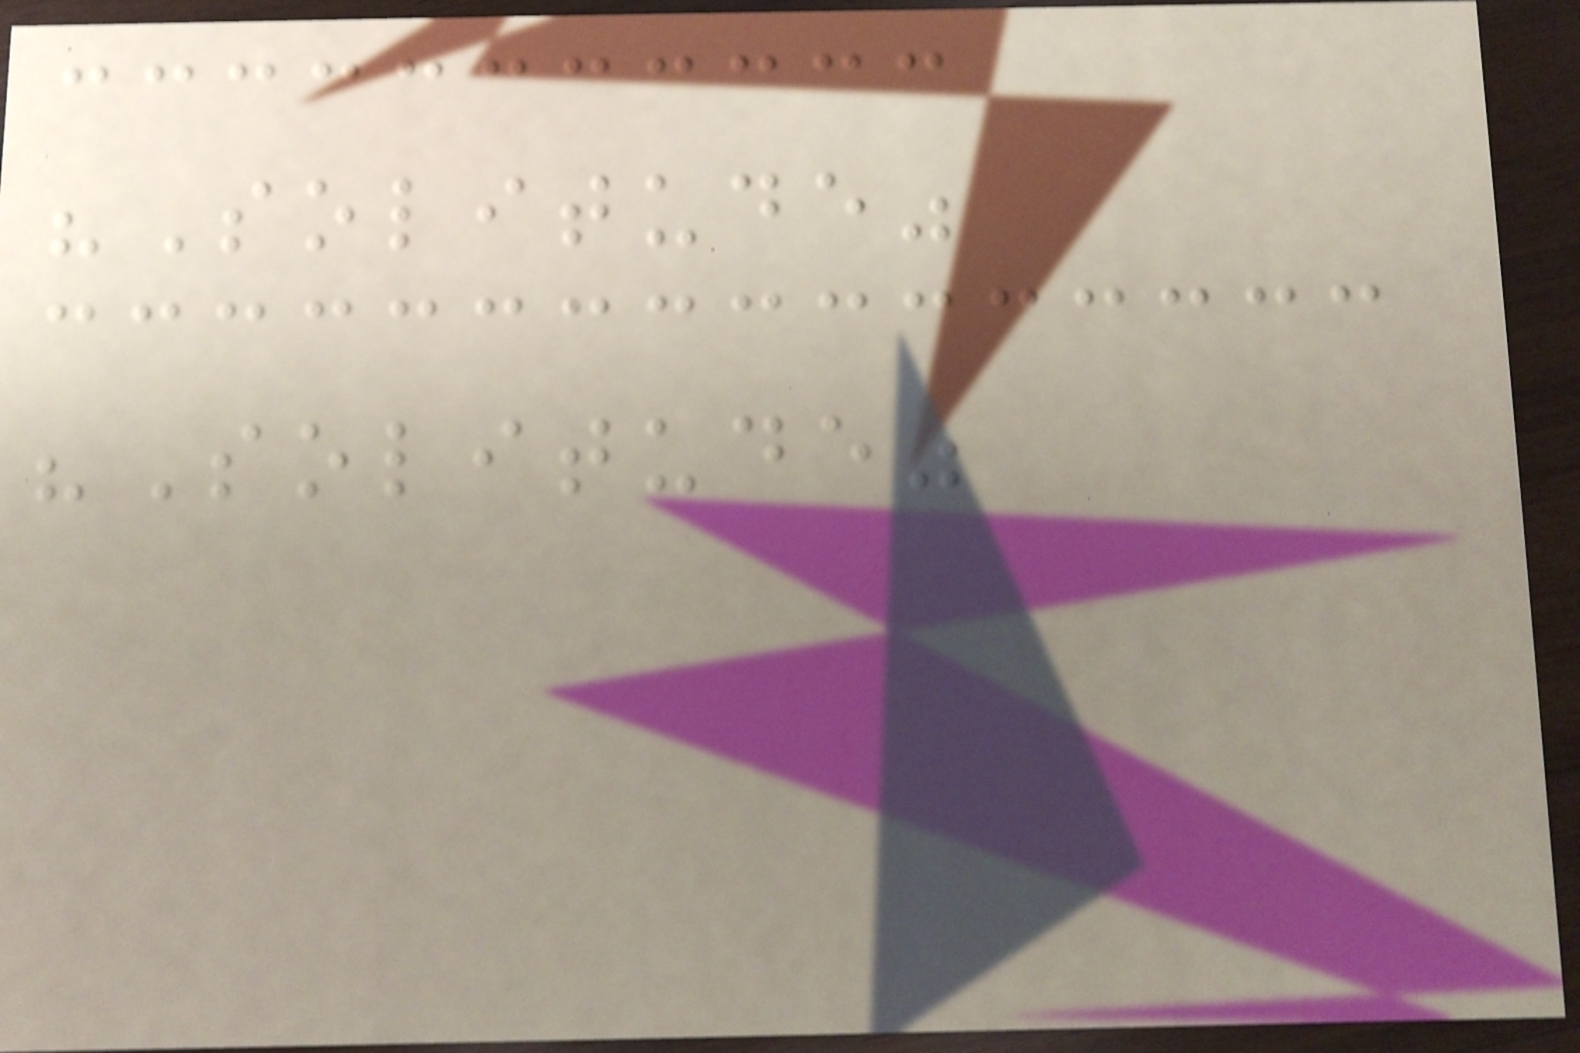"Solitude"
"Solitude"
